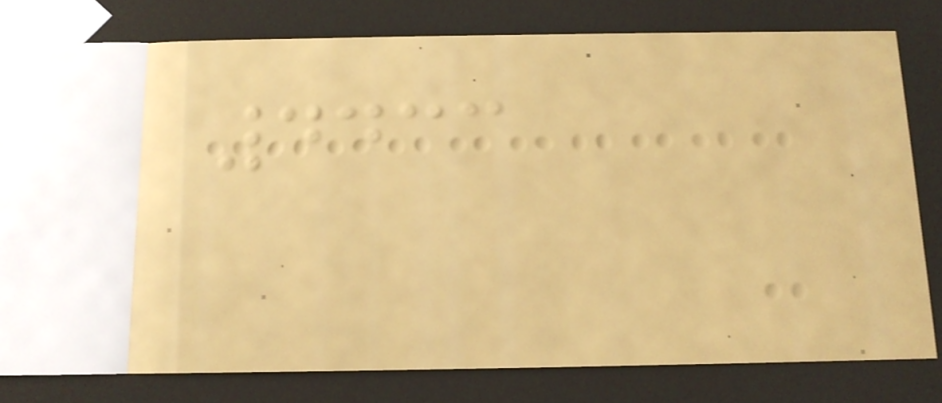4433
